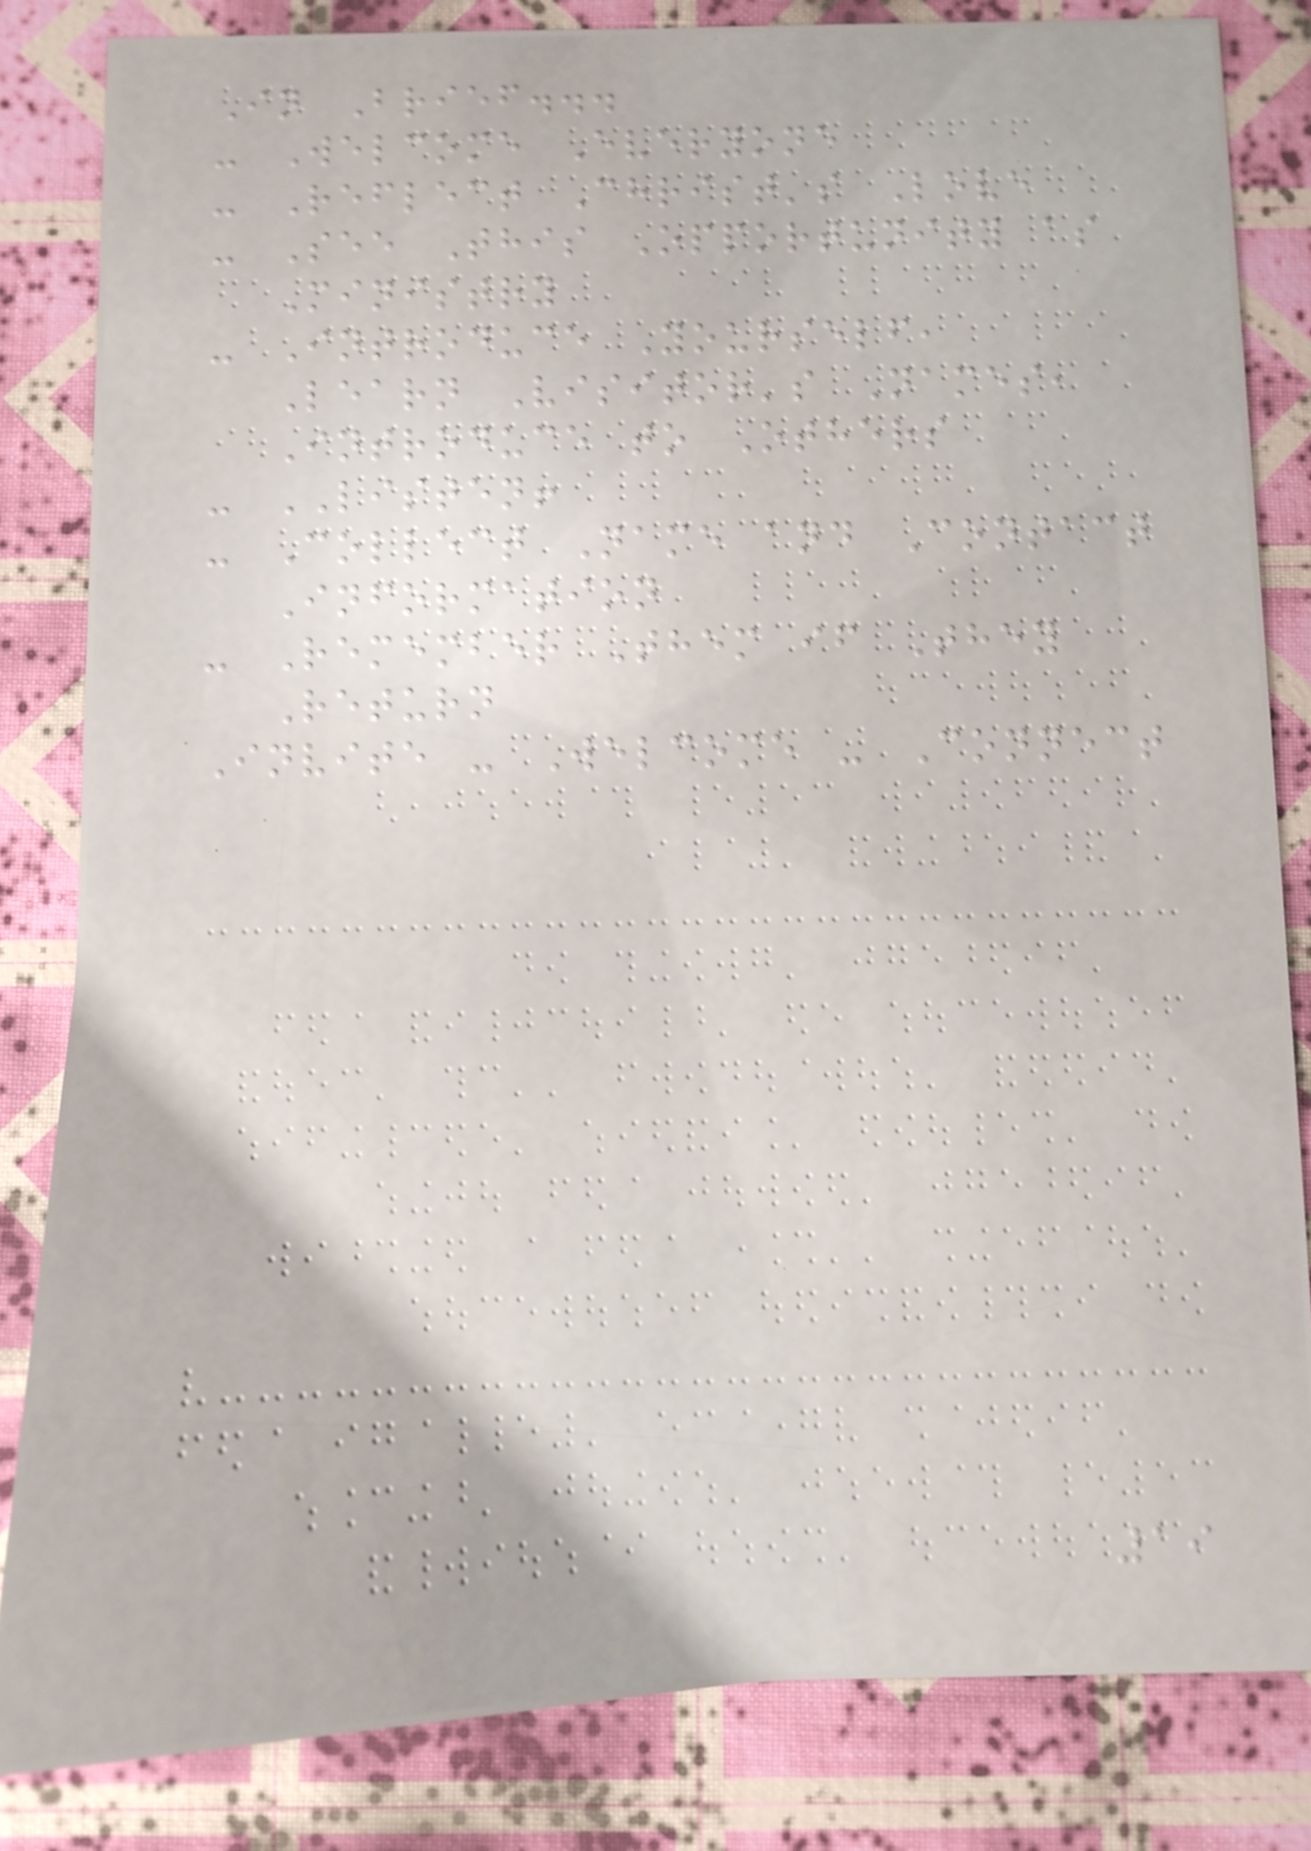In Brief...
- Welcome Everyone
- Reflect Christ's Love
- See This Opportunity as
Ministry
- Introduce Yourself,
Learn Visitor's Names,
Introduce to Others
- LISTEN!
- Collect Name and Contact
Information
- Remember Them if They
Return
Invite - Welcome - Connect
19
